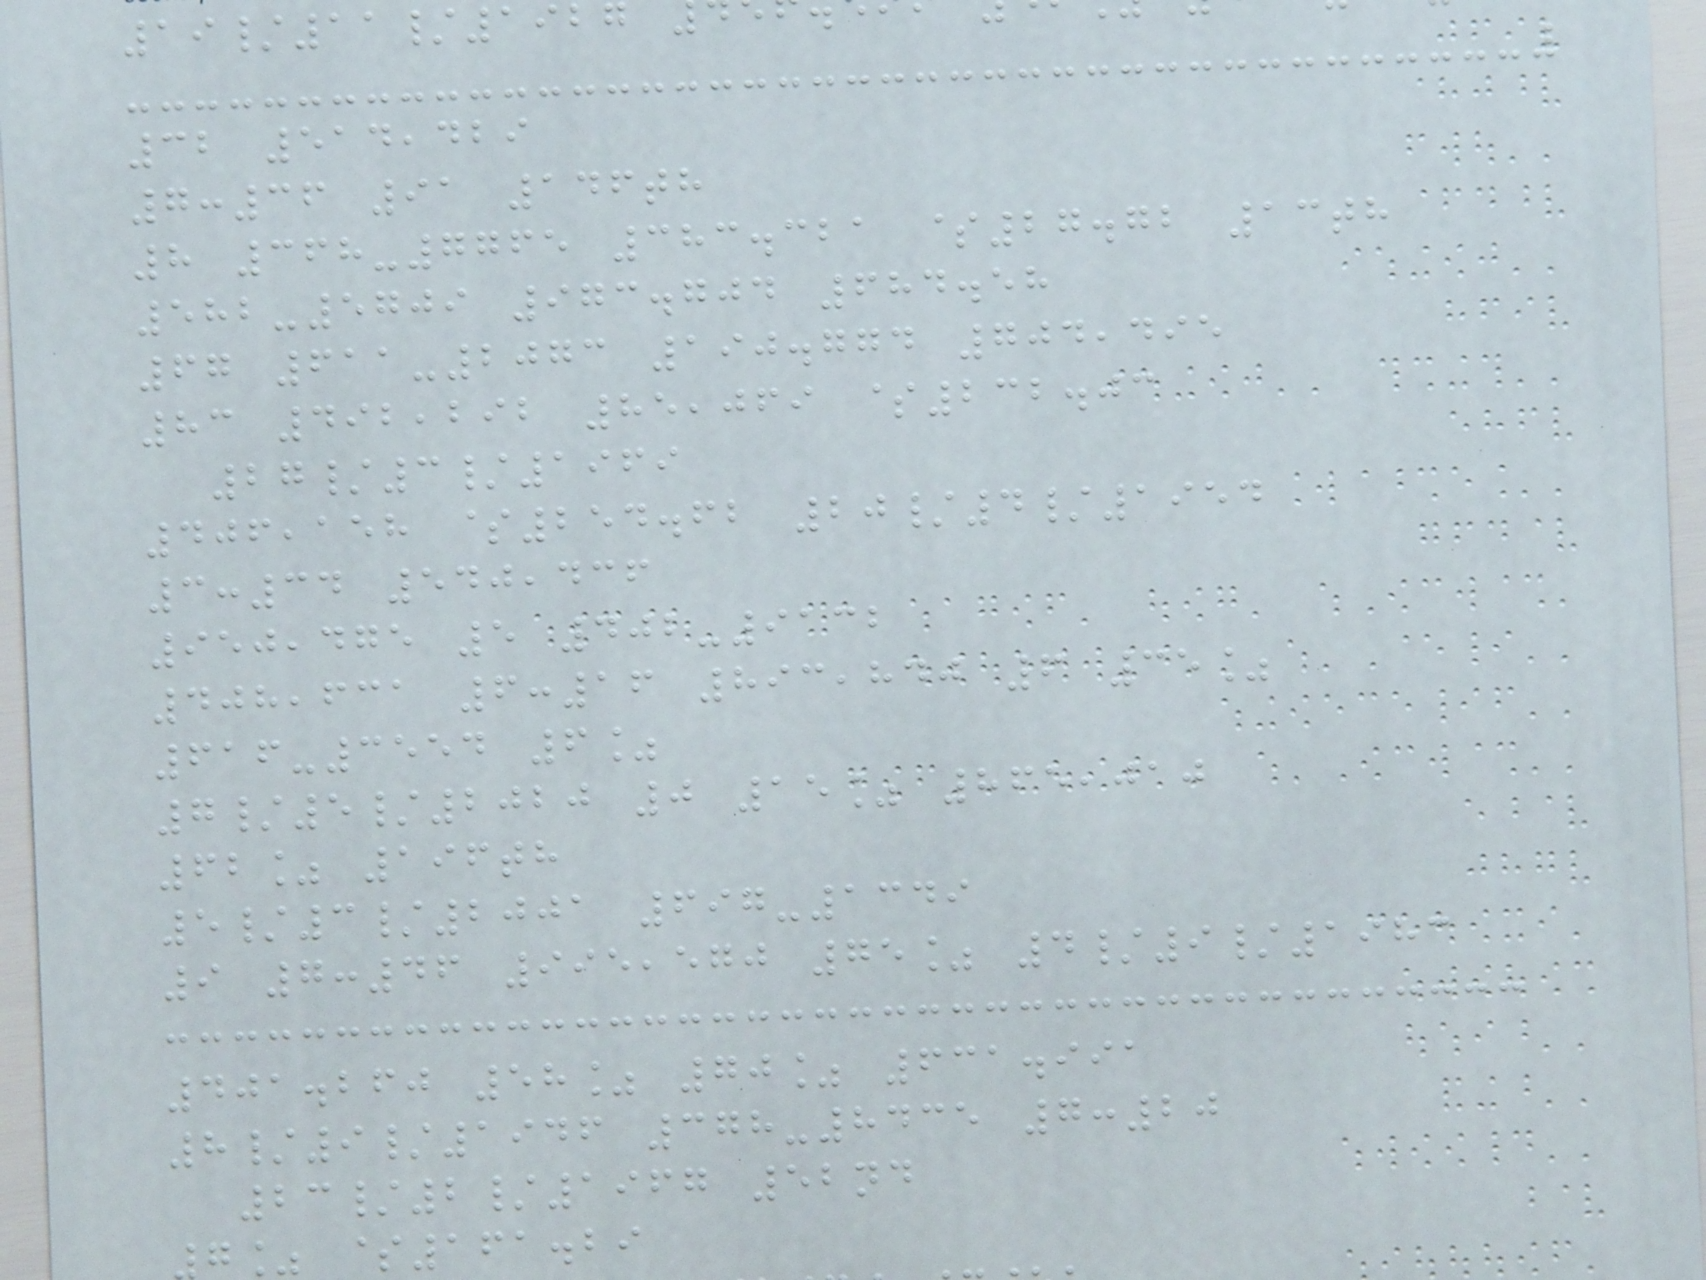19/11/1927
32 514,429
7:36 91 146th
8 368-7765 383.321 $27.72 13th
582-5709 973.704 684.58
67 611-2073 190.774 704,495
83 492,292 85,069 $232.03
27/3/1969
406,158 $254.62 20/4/1954
3:34 540,436
950,475 5 402-9132
408,631 6:16 893,840 6 35%
616-3554 6%
7/5/2020 0 15% 865,010
62% 196th
5/3/2001 697-1349
9 7:46 995,570 75% 4/9/1983
401.260 58% 70% 631.991
8/9/1946 378-8435 7:20
23/2/1967 52nd
g% $161.29
